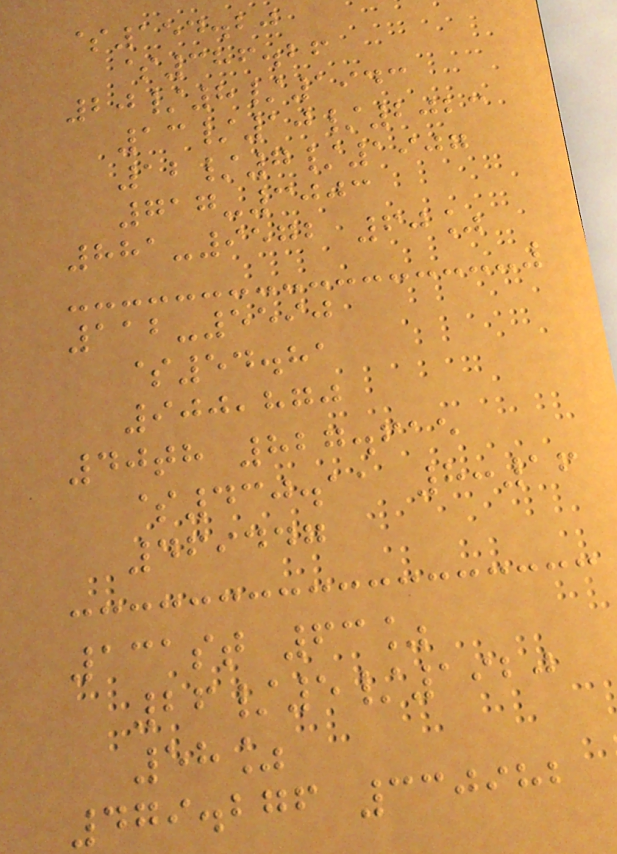$154.20
$386.26
20/8/1943
13/10/2023
12/7/1907
717-3003
881-9572 60%
112-5590
$54.81
900,870
40th 827.615
$430.11 8:16
469447
131st 63%
26/5/1920
58%
479.276 330982
